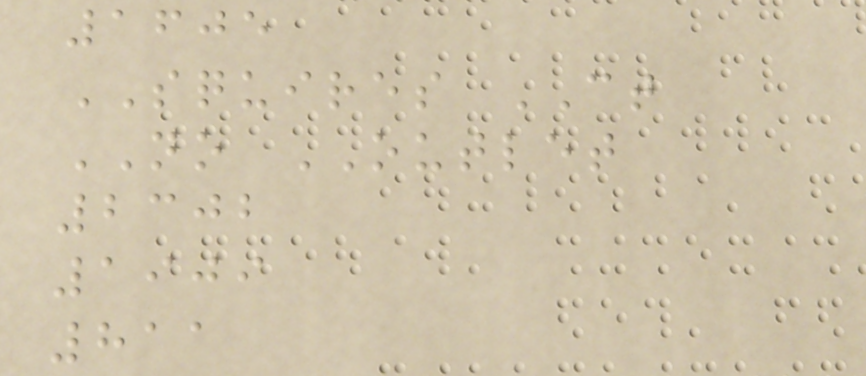1605
SQUIRES CT
NO OUTLET
2302
1909
811
